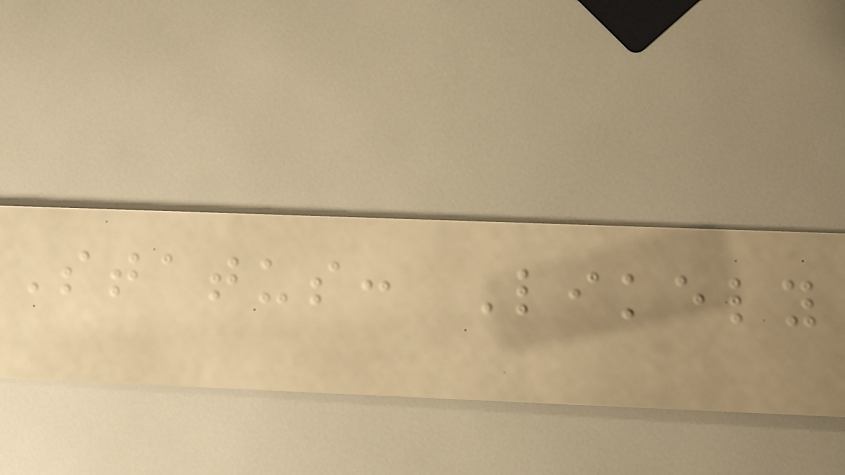Status: Likely
